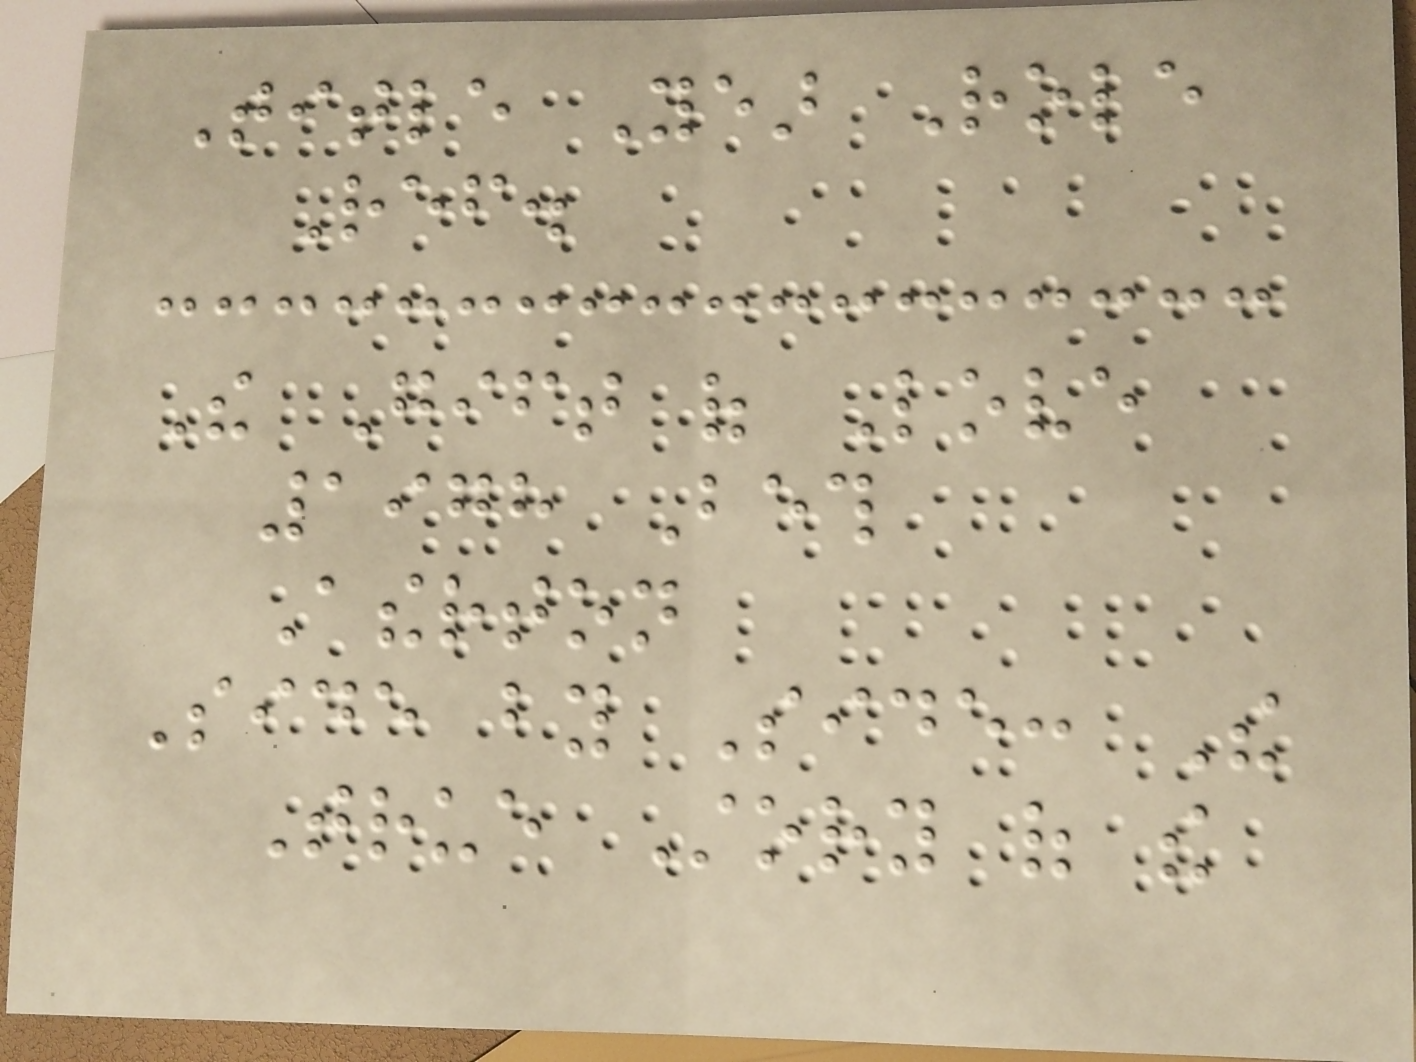Title Year Role
Ref.
The Gift of Love
1978 Beth
Atherton
Side by Side: The
True Story of the
